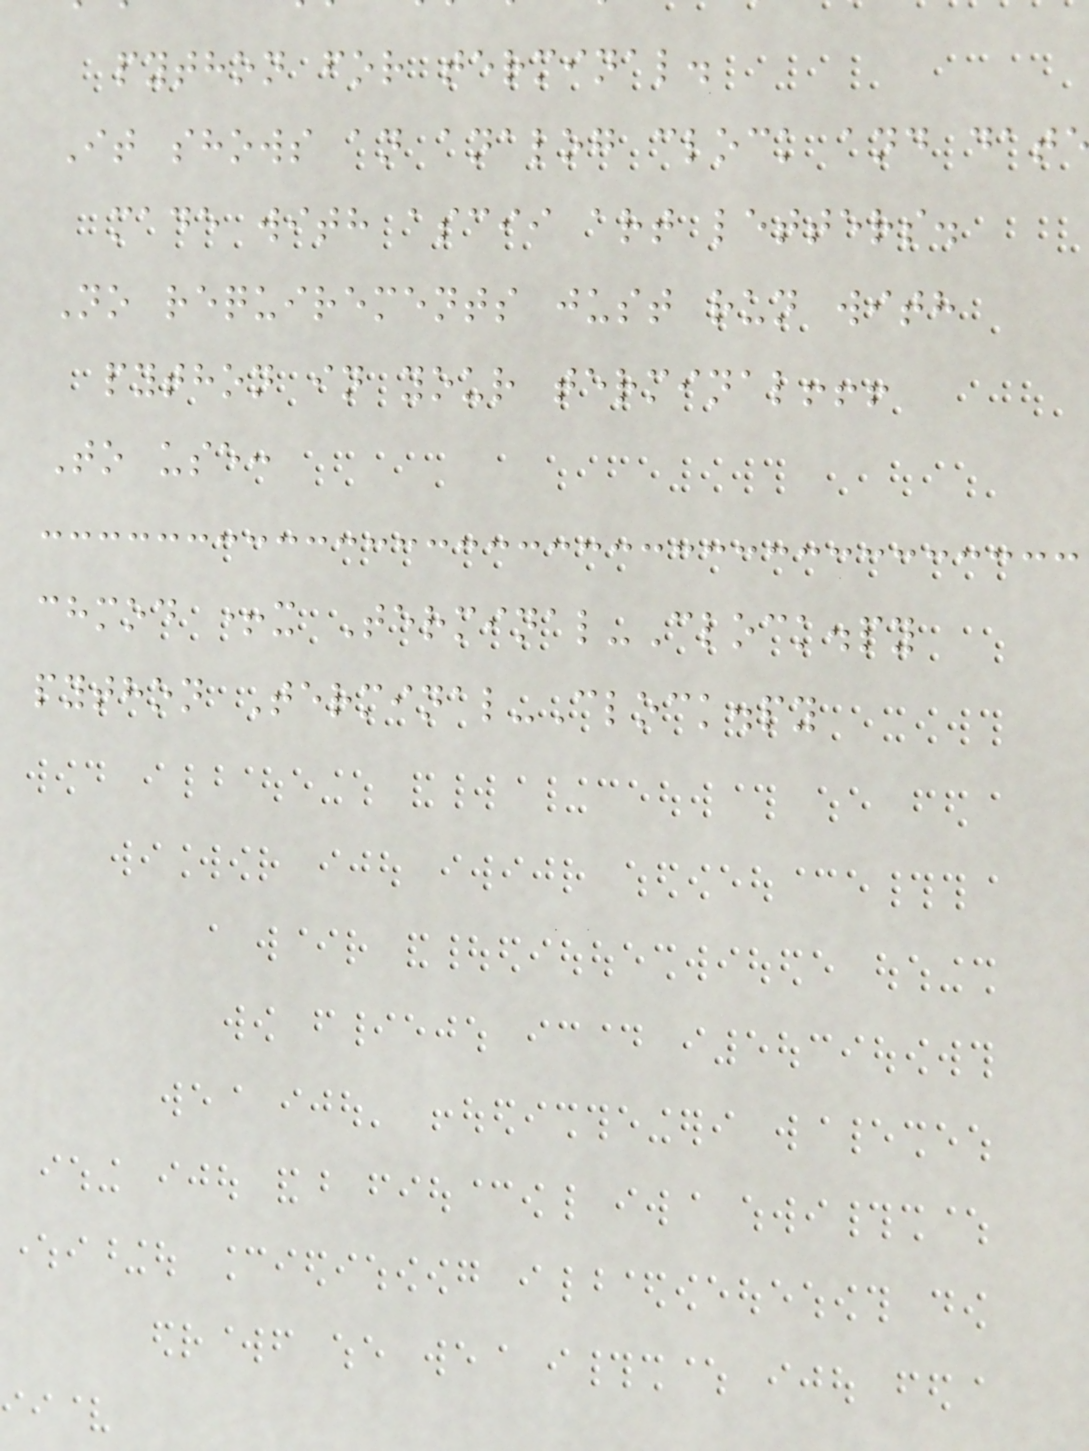python for terminal.
It shows an analog clock and dat
made with ascii art letters.
No requirements just run with
python in your terminal!!!
To use:
chmod +x Terminal-Clock.py
python Terminal-Clock.py
